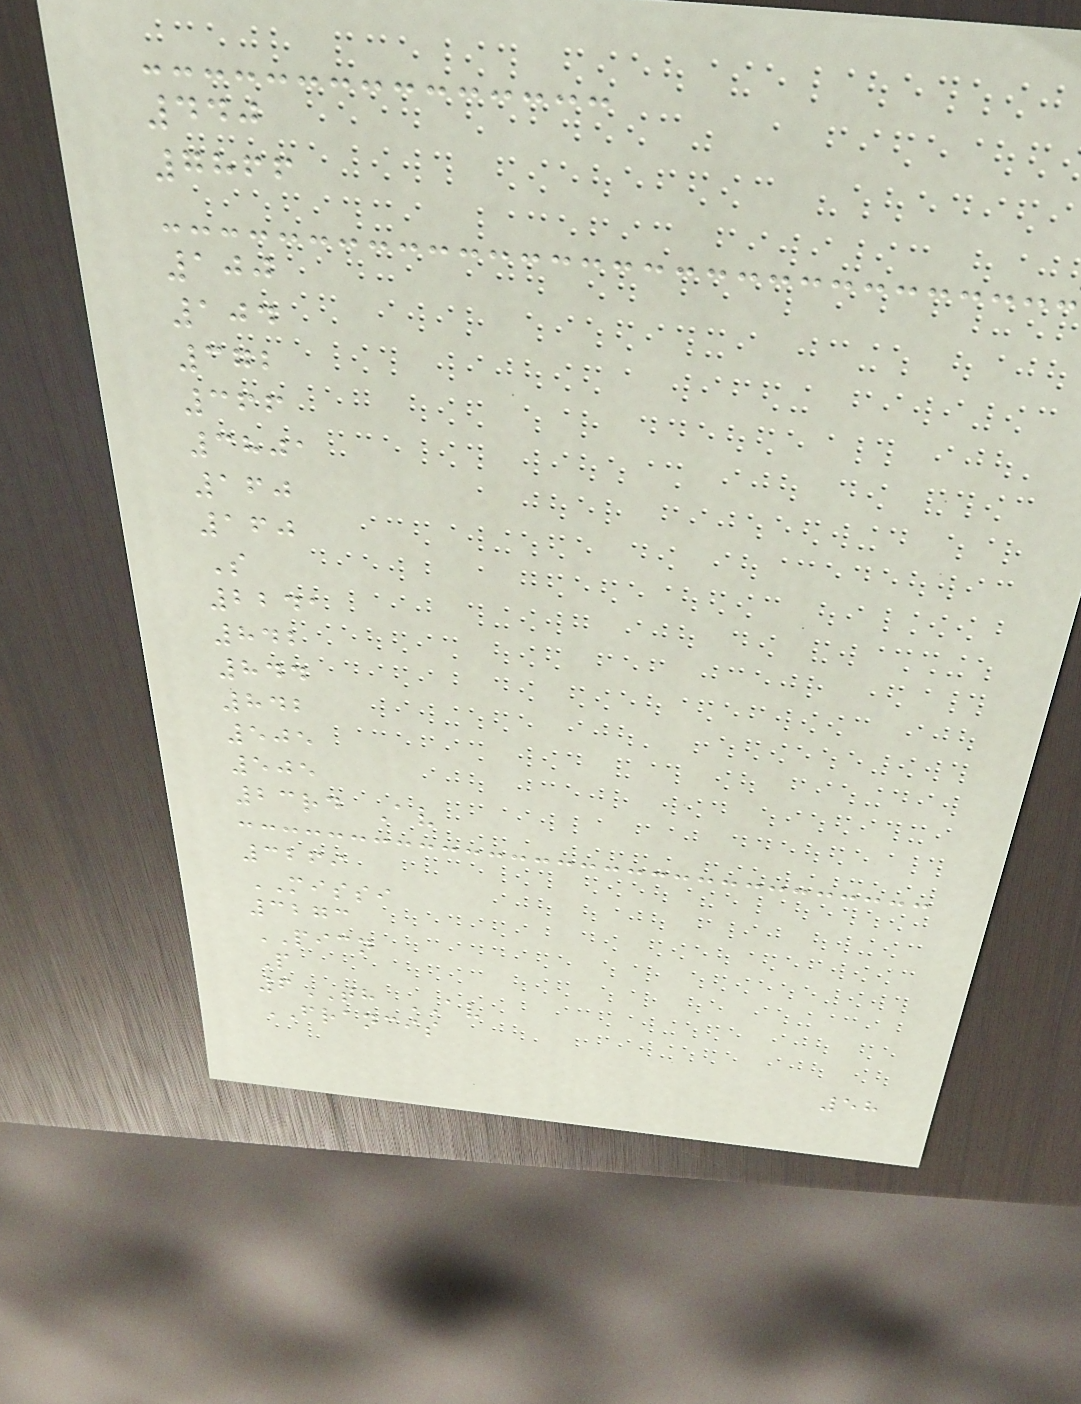440
7866
100
104
372
366
3801
160
160
S
2241
842
844
842
505
505
23rd Av
3269
MISSI
3273
PICN
P
6TH AV
FRANCIS
58
